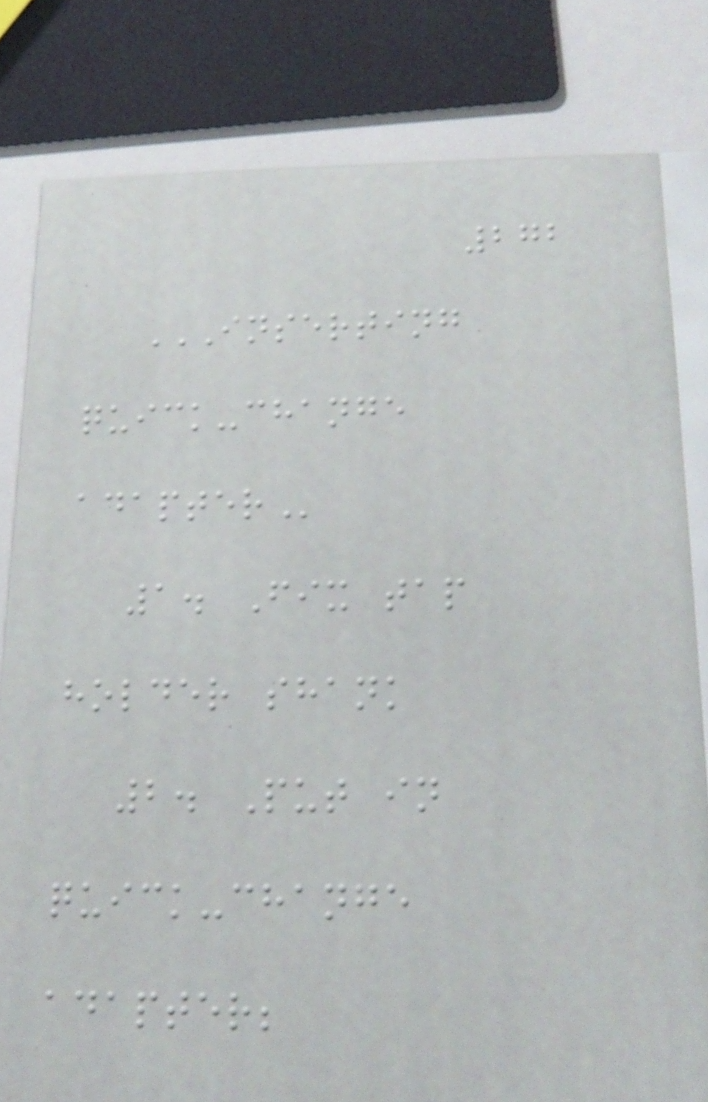272
INSERTING
QUICK-CHANGE
ADAPTER
1. Fix tap
holder shank
2. Put in
quick-change
adapter;
